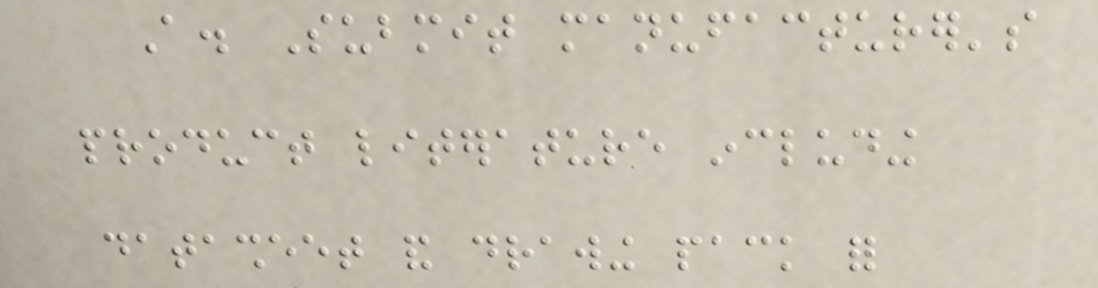A. Submit manufacturer's
product literature including
datasheet and drawing pack for
